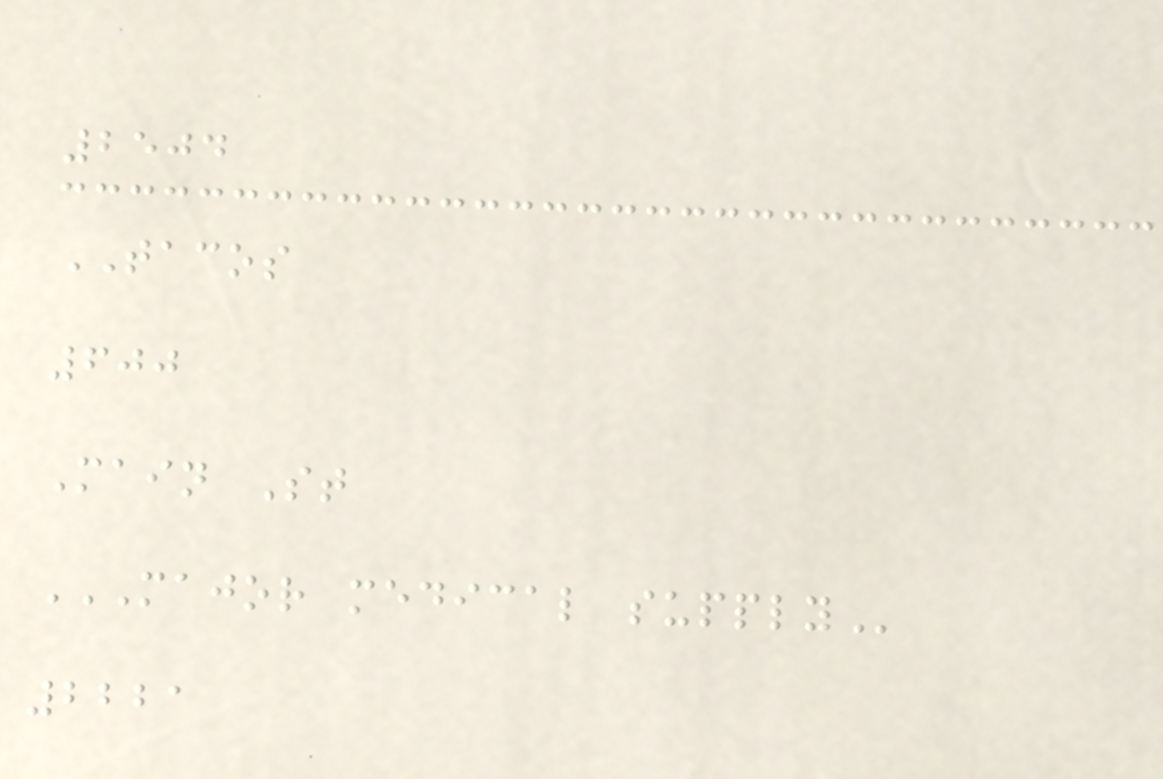2504
TACOS
600
Main St
MAJOR MEDICAL SUPPLY
2221
